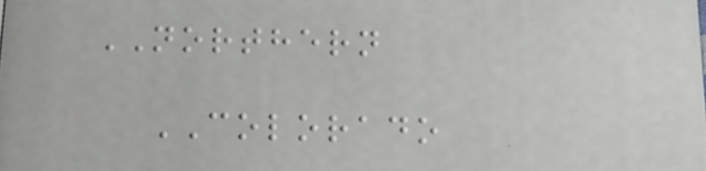NORTHERN
COLORADO
